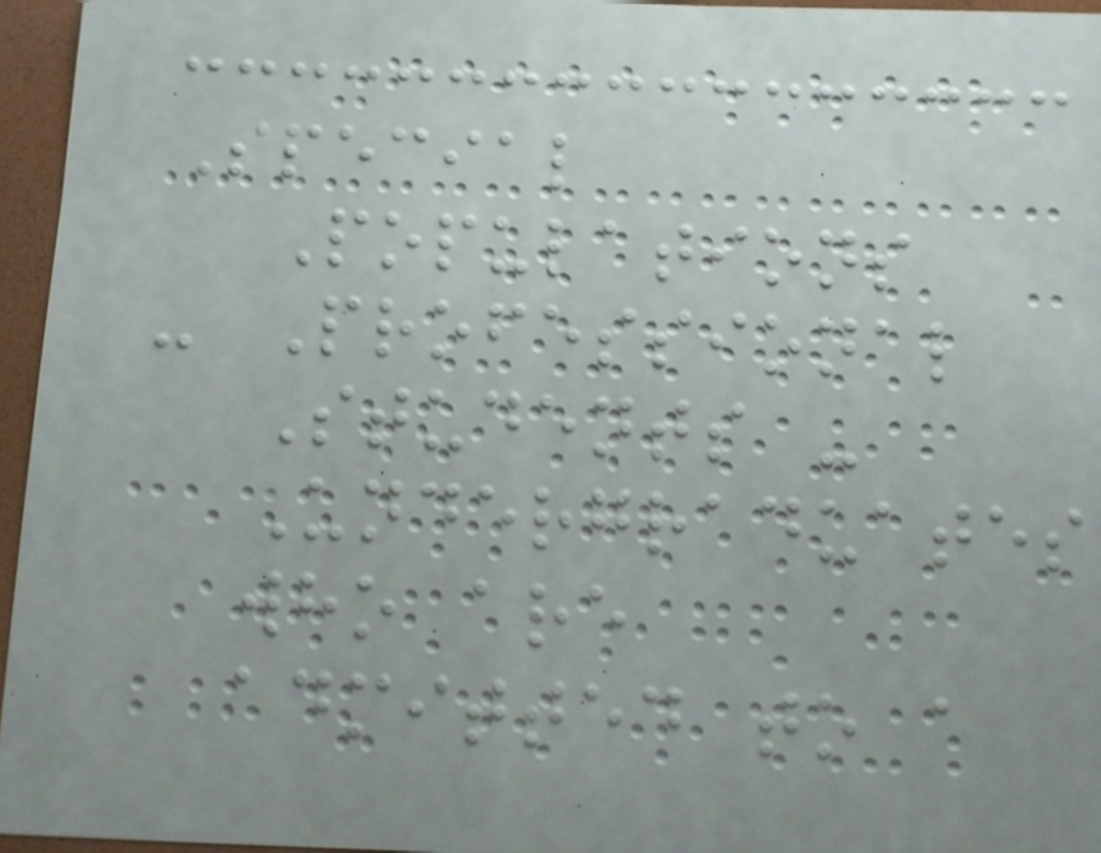Special
Populations
- Professional
Students -
Undergraduates
who are
admitted to a
